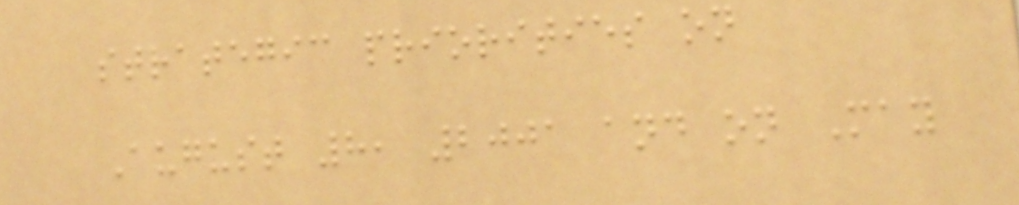strategic priorities on
August 8, 2001 and on May
